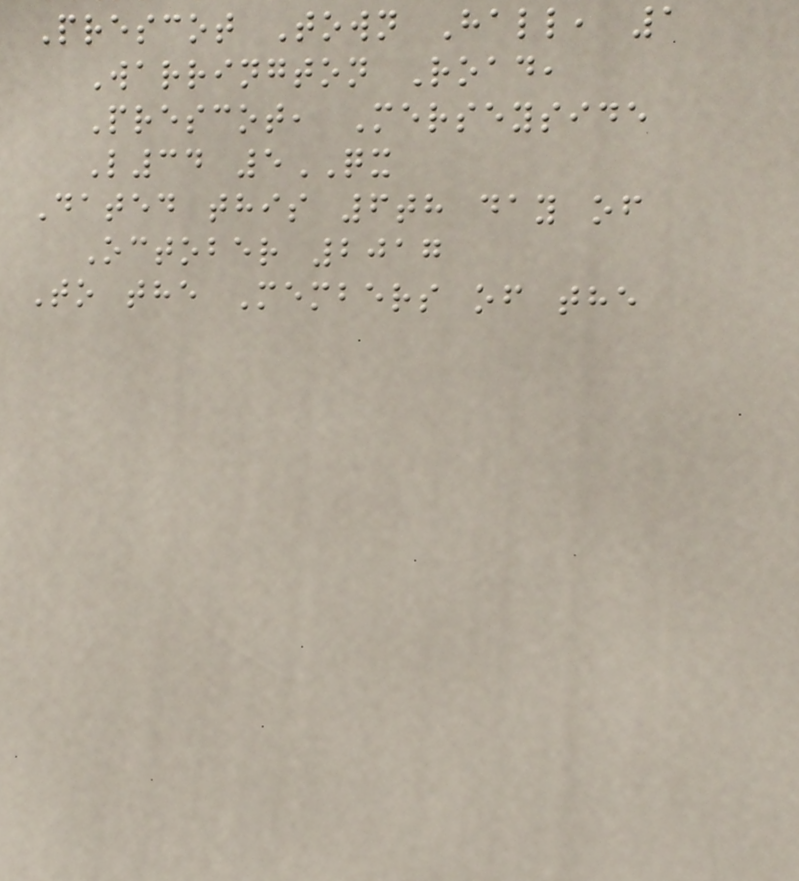Prescot Town Hall, 1
Warrington Road,
Prescot, Merseyside
L34 5QX
Dated this 6th day of
October 2017
To the Members of the
